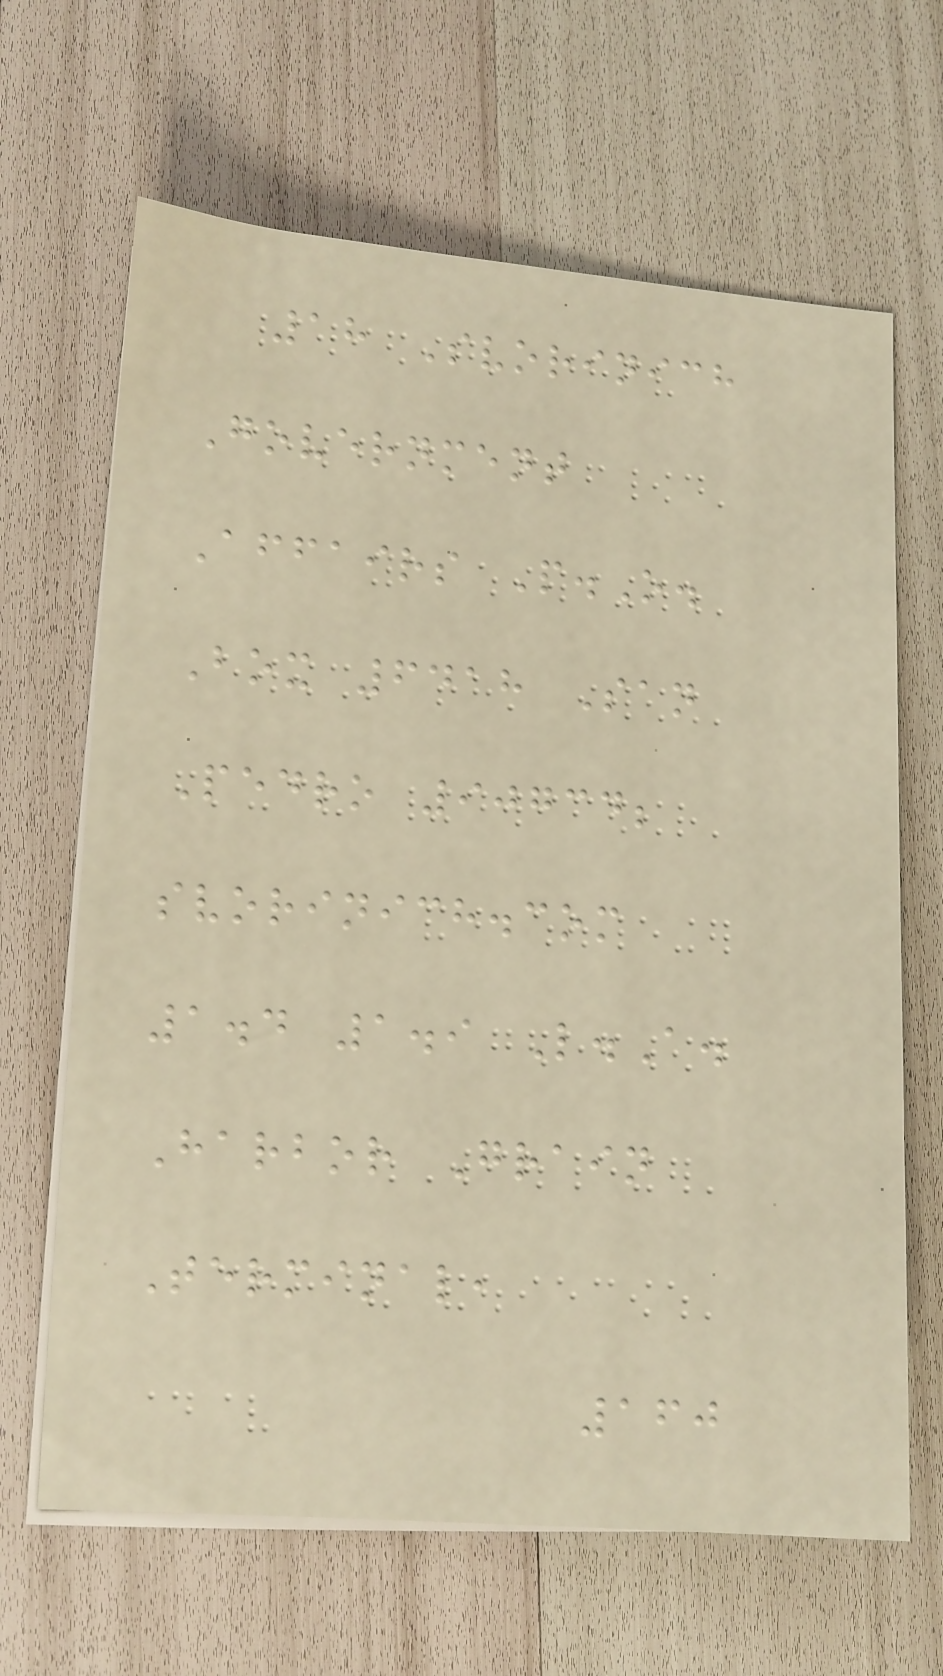18 Svorinich
Government
Affairs P.O.
Box 6418 San
Pedro 90734;
svorinich.com
1.4 1.9 L.A.
Harbor Grain
Terminal,
160
